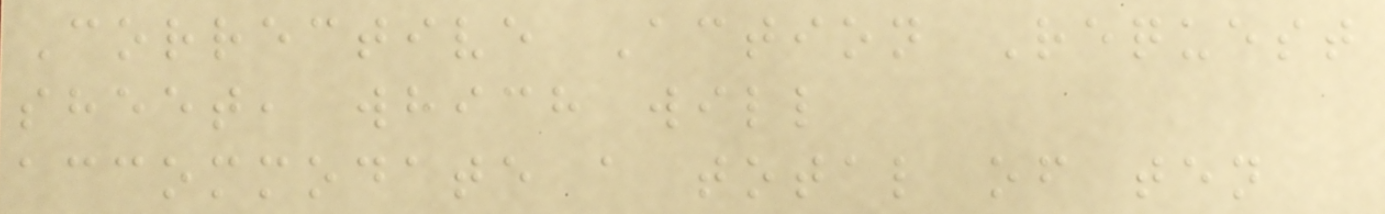Corrective Action Request
sheet, which will
accommodate a total of ten
